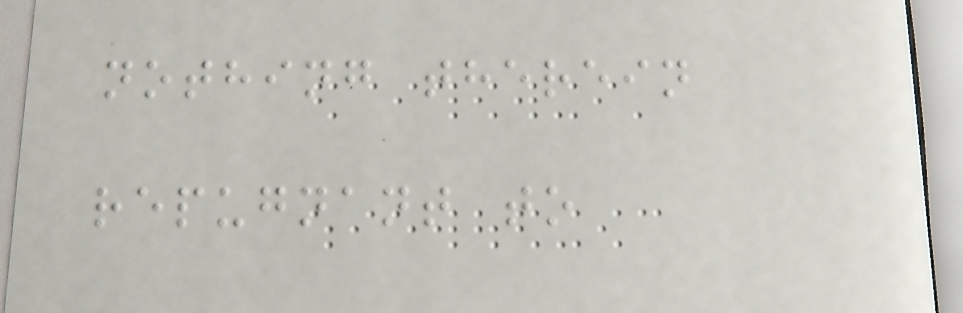nothing therein
repugnant to
